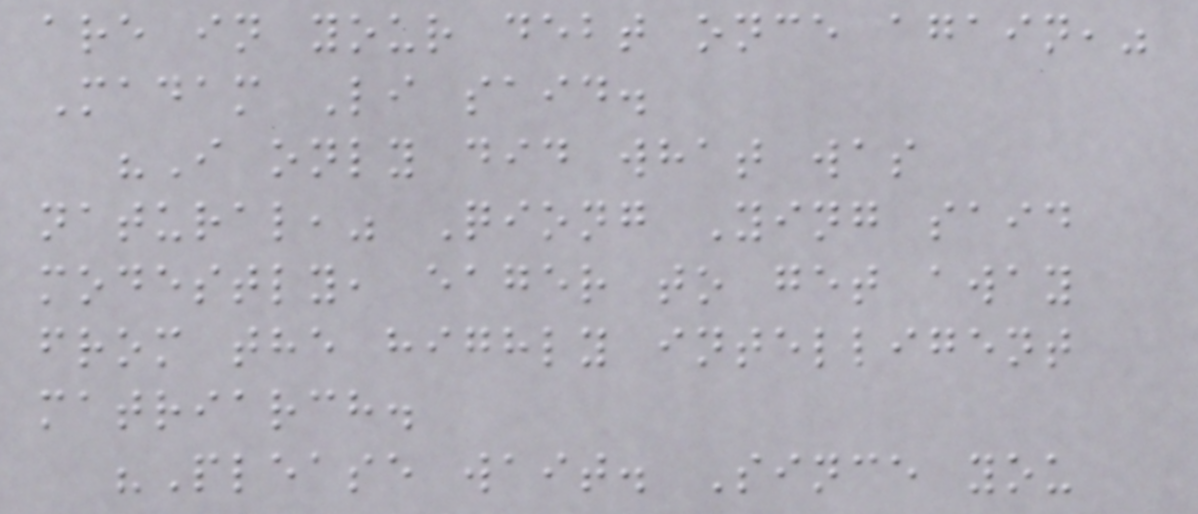are in your debt once again,"
Madam Li said.
"I only did what was
natural," Qiong Ying said
modestly, eager to get away
from the highly intelligent
matriarch.
"Please wait. Since you
